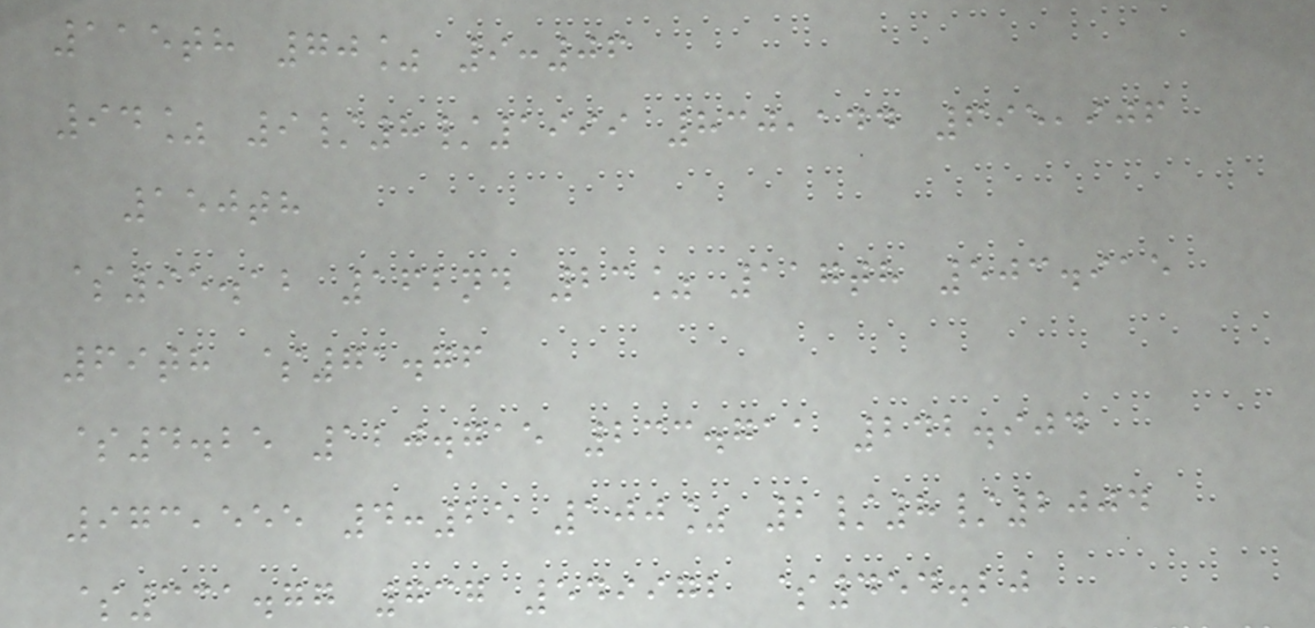115th 70% 9:06
94% 9/8/1999 830,144 695,906
150th
$95.12 162nd 23% 117th 503.915
69th $71.76
$4.25 120.715 233.711 242.904
973,555 4:25 100% 2/8/2004
$331.77 737 549972 $454.20
